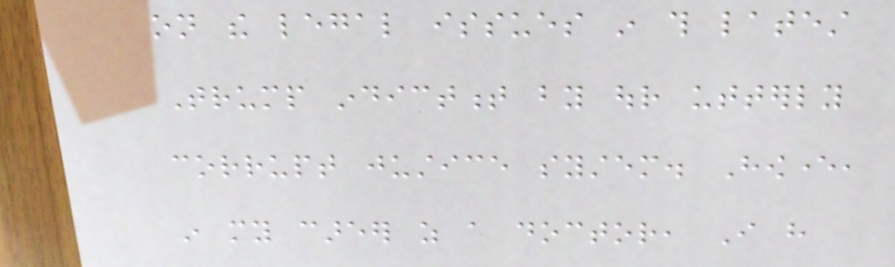on the legal issues in this latest
Trump indictment by our utterly
corrupt justice system. However,
in my career as a doctor, I have
